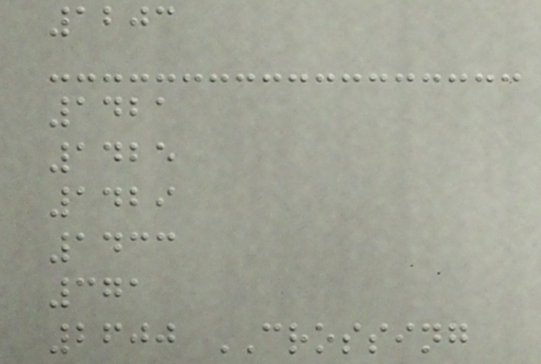1203
1421
1425
1429
1433
371
2600 CROSSING
